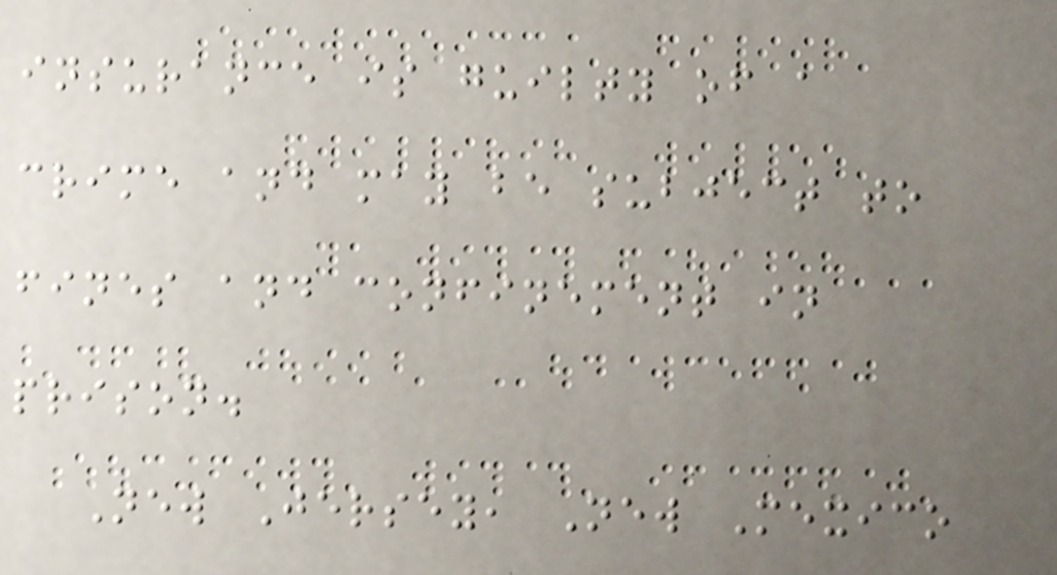insurance is guilty of a
crime and may be subject to
fines and confinement in
prison.
New Jersey, New Mexico
